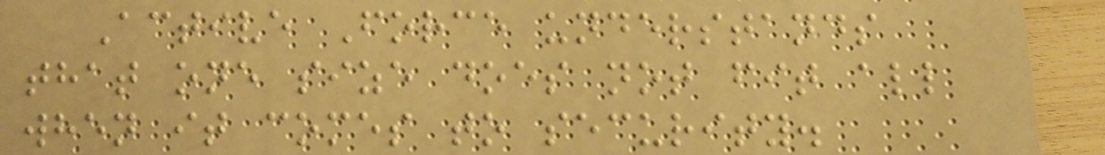Active Force understands
that one size does not fit all
when it comes to security.
